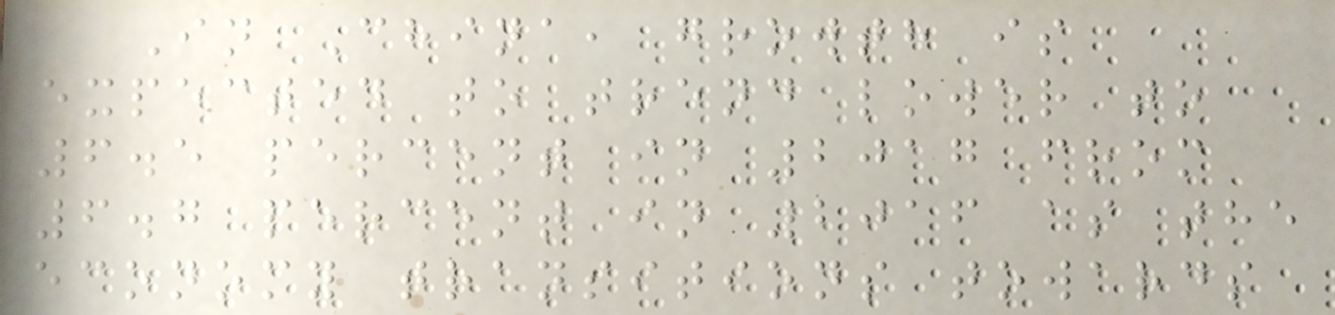In China, growth is
expected to trend lower to
6.5 percent in 2017 from
6.7 percent in 2016 as the
economy transitions towards
